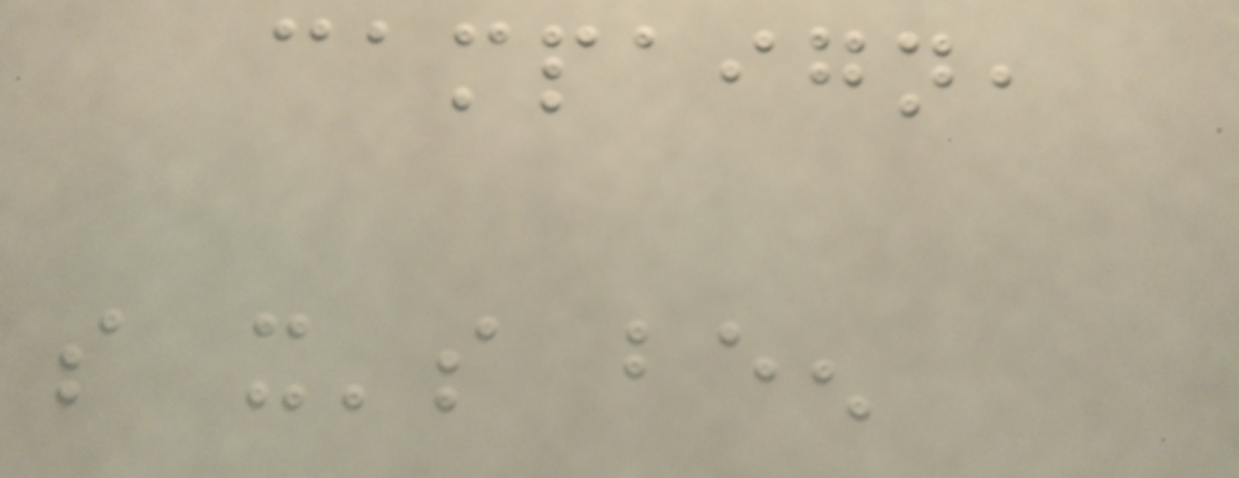campaign,
so it's been
